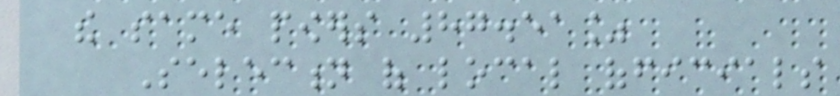the same powers 87.51%
Selection of local officials
